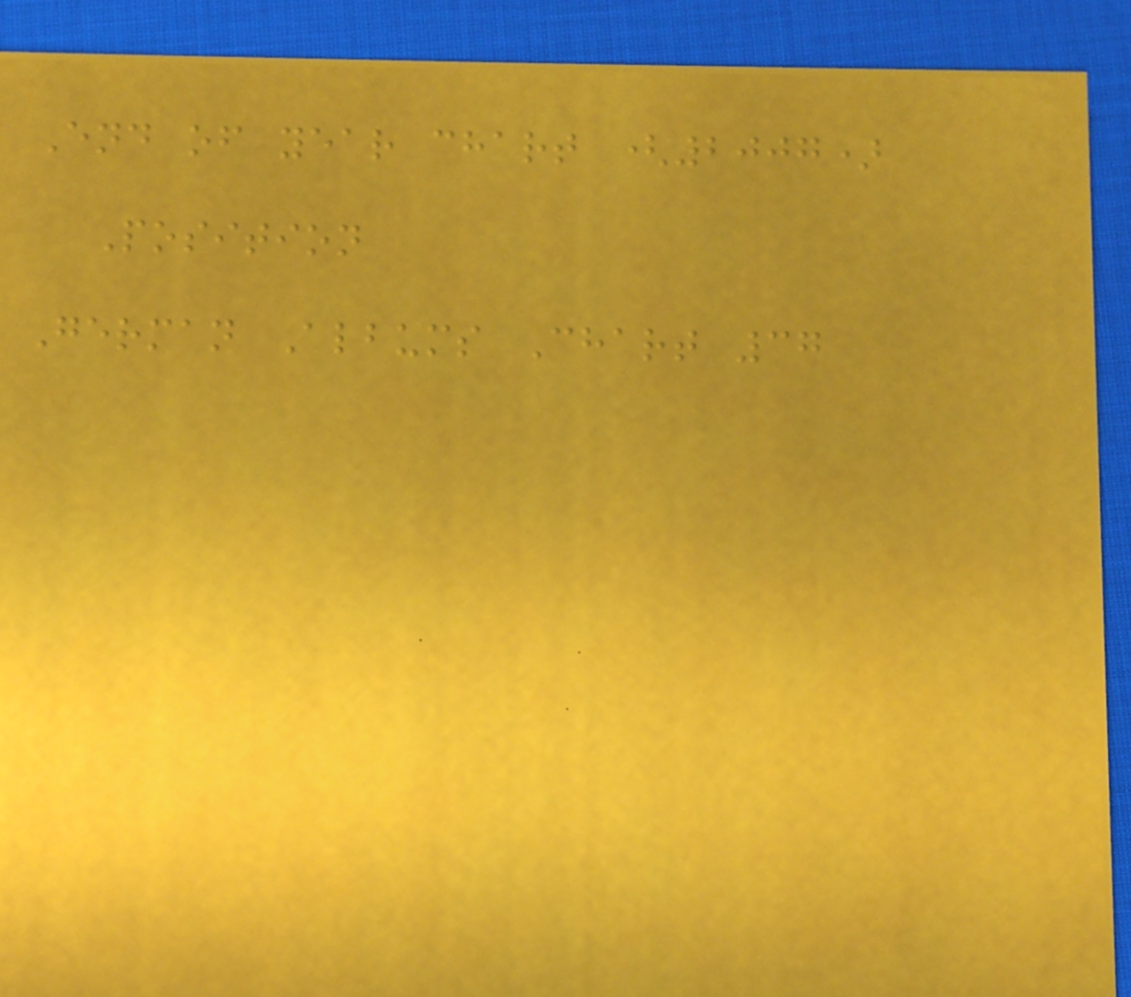End of year chart (2007)
Position
German Albums Chart 37
